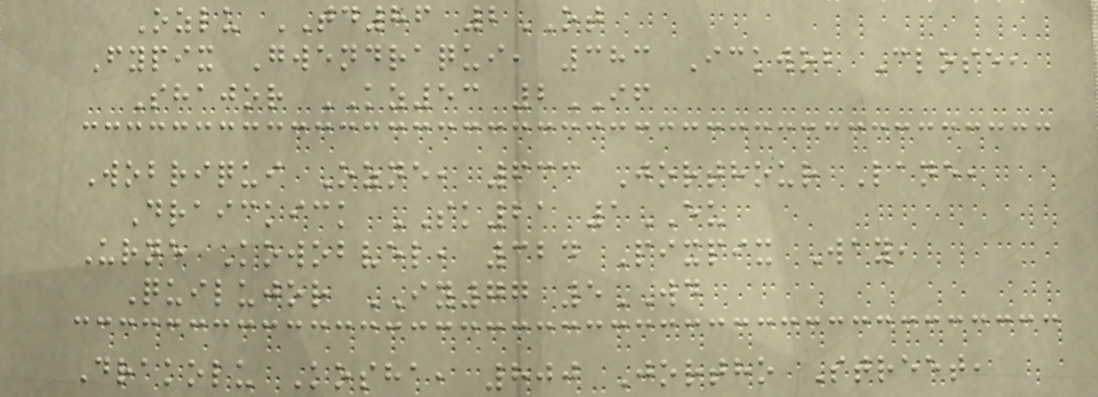Ozlu TD86 2OT
Fypix Gwendraqui, 383 Ickwob Close,
Shajor KZ53 2IF
Wobriqui Ozne, 633 Jorthour Lane,
Draickick SK21 1EU
Urne Kowobvel, 324 Pixpix Way,
Quilujor IY77 5WD
Drakolu Kosha, 800 Jortho Street,
